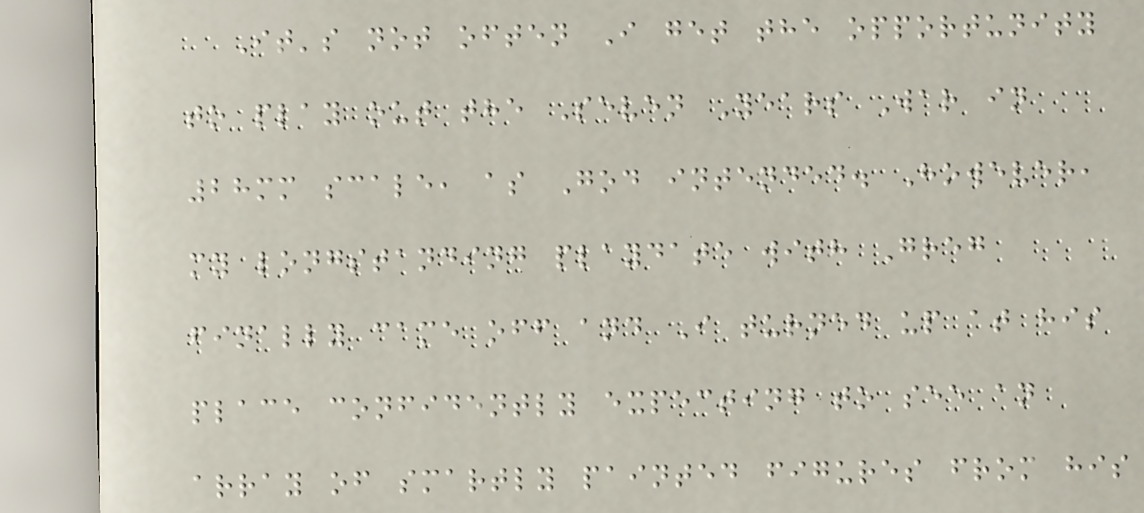It's not often I get the opportunity
to play out the Seven Years War in
28mm scale, as God intended. However,
my longstanding playdate with Greg
finally came off and I turned up at his
place confidently expecting to see an
array of smartly painted figures from his
